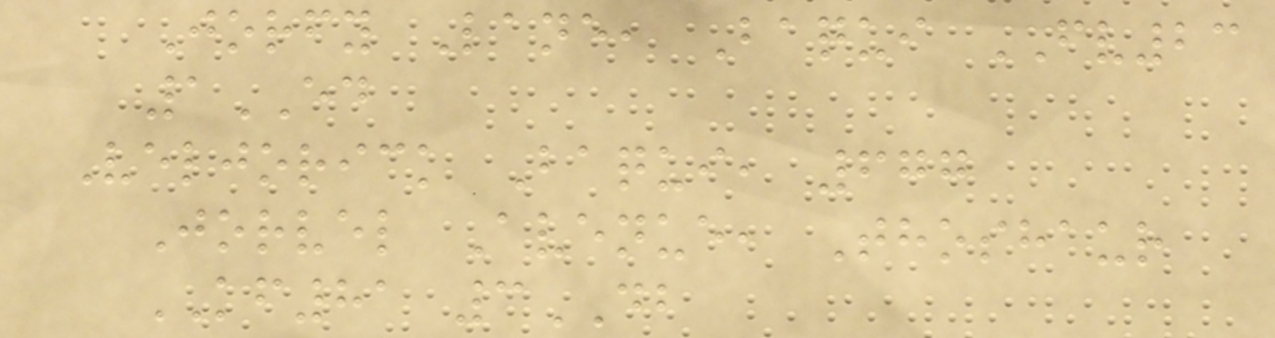Jorfy Lane, Baqui FV23
1ED
Veljorick Baqui, 677
Jorvel Avenue, Thoshaur
KF81 3DB
